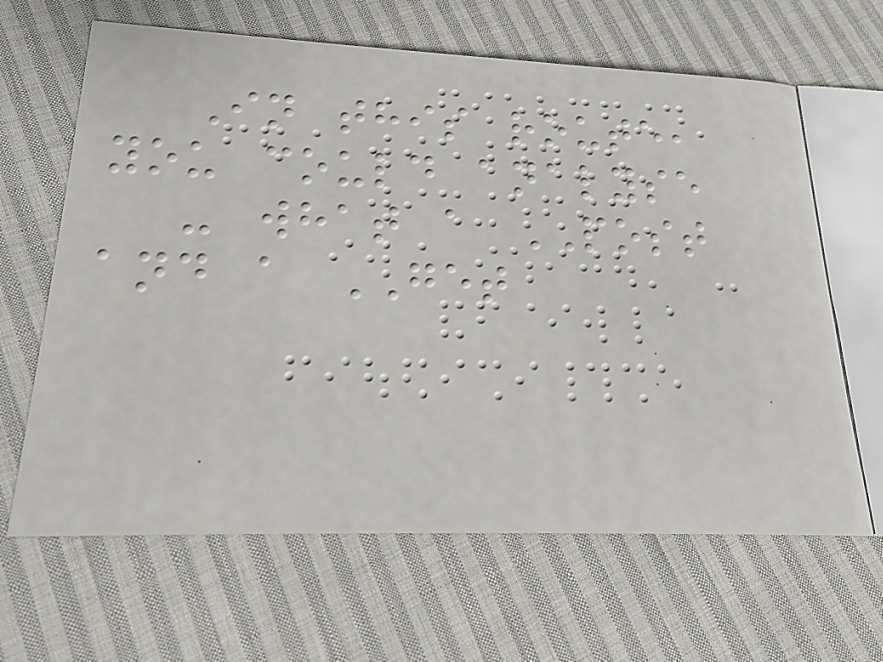In this route,
you could analyse
- what a POST
and a GET
